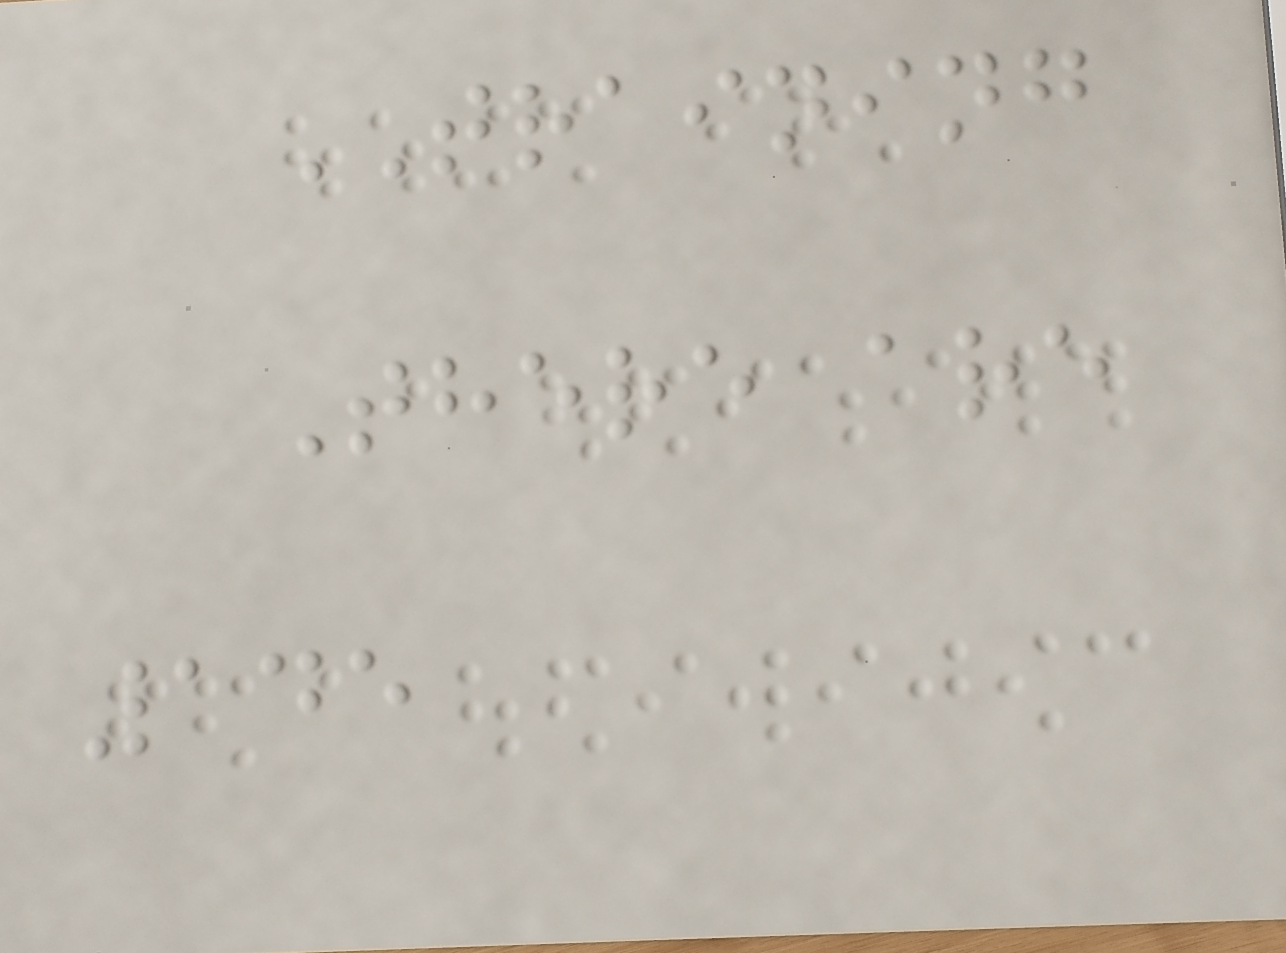TRAINING
There are
145
